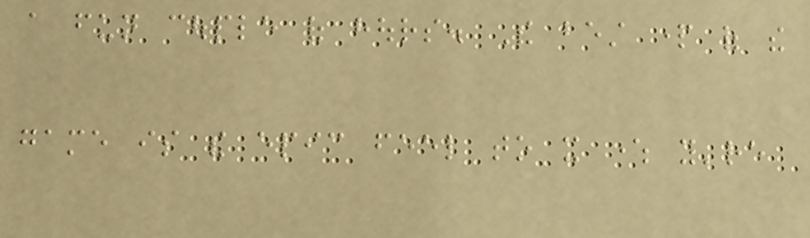a fun couple of hours. The best part of the
game is the epic feel to it where you're
